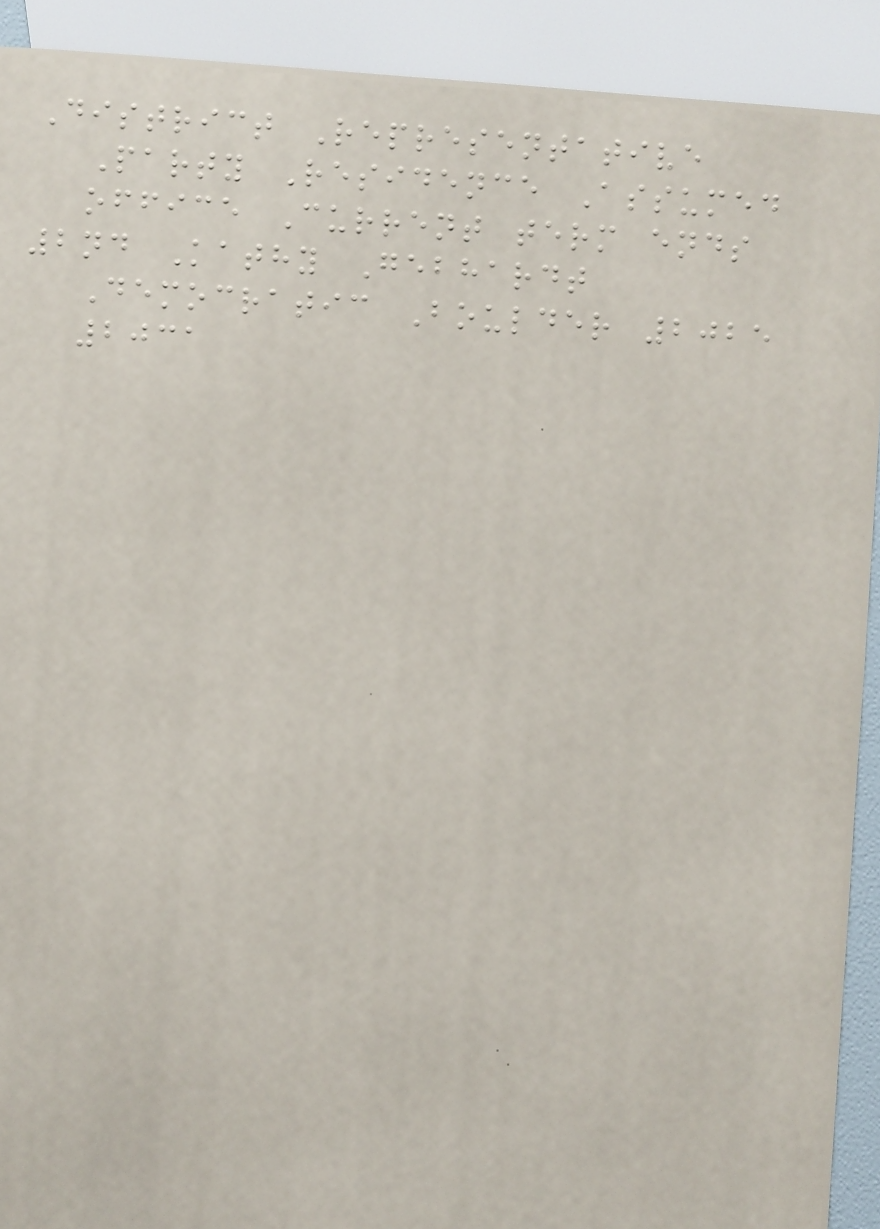District Representative
Party Residence Assumed
office Current term ends
2nd Kathy Gebhardt
Democratic Boulder 2025
2031
